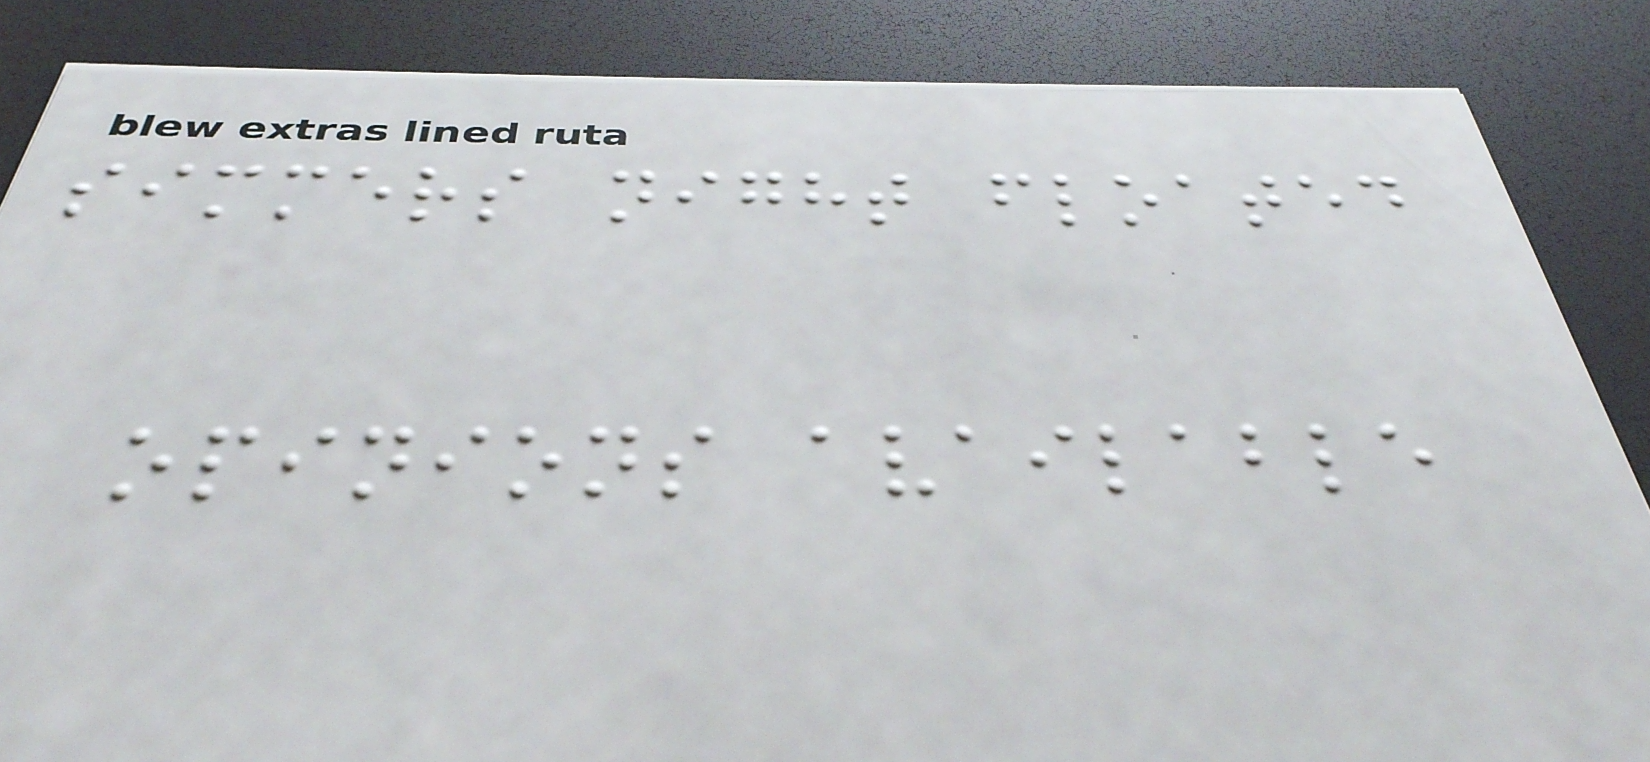simmers night floated
opinions available
